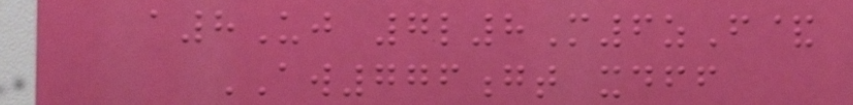a8Uj 7l8M6zF&
AW776gt xdff
